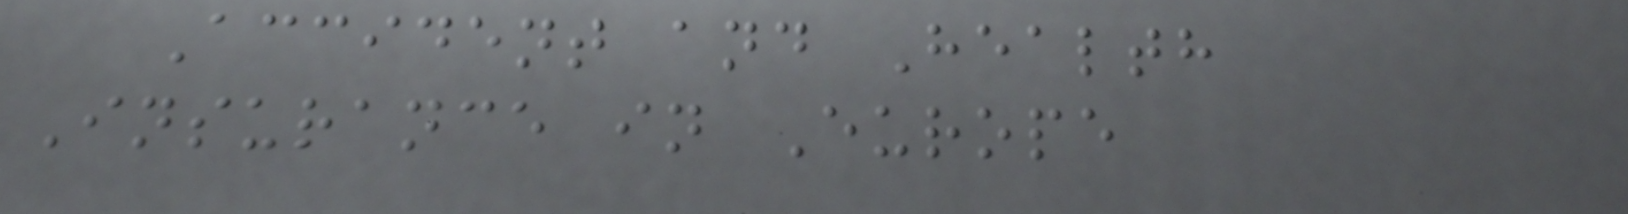Accident and Health
Insurance in Europe
